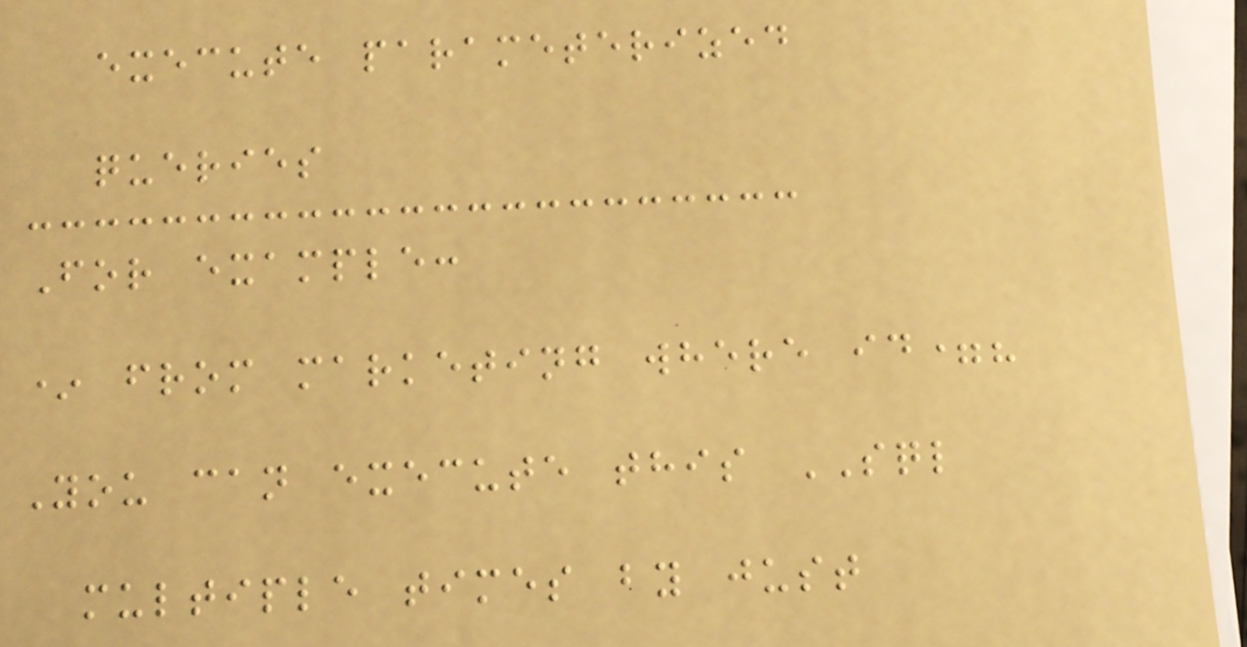execute parameterized
queries
For example:
* from marketing where id=?
You can execute this SQL
multiple times by just
